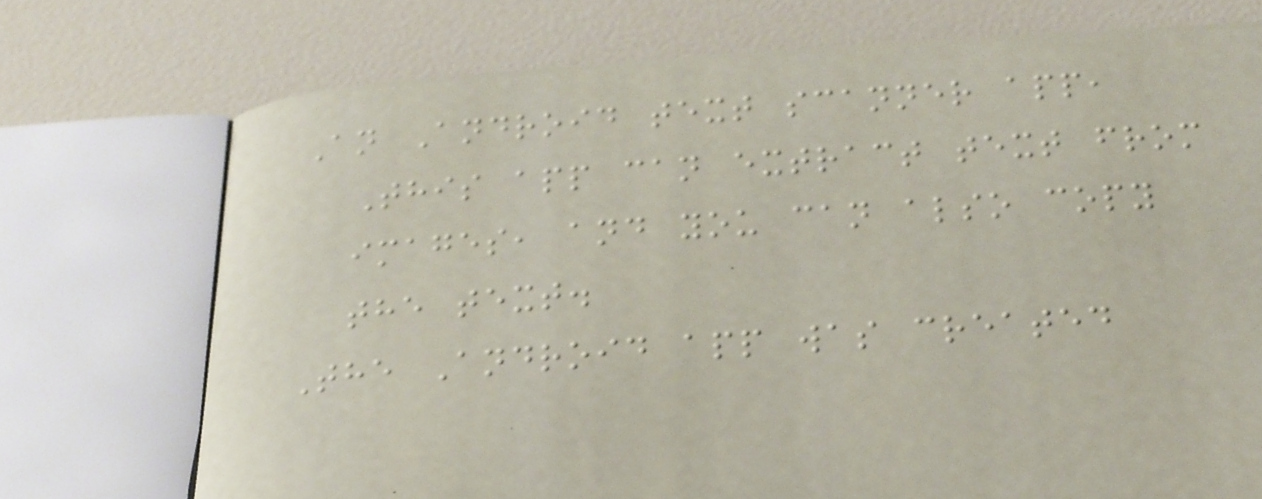An Android text scanner app,
This app can extract text from
images, and you can also copy
the text.
The Android app was created
